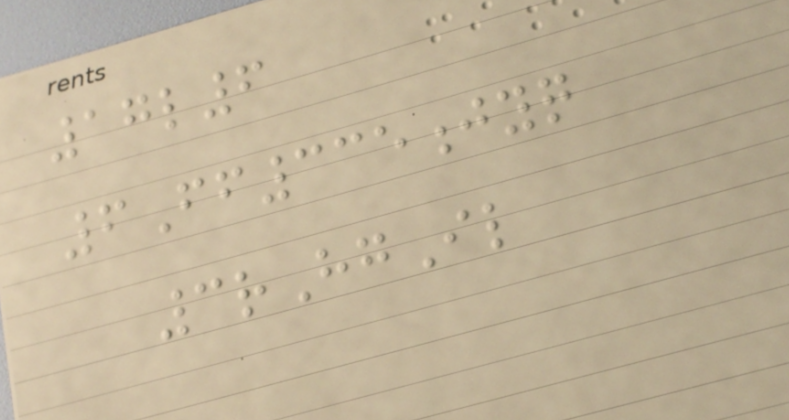17l6
6Ff335jyq
3rHgIl
